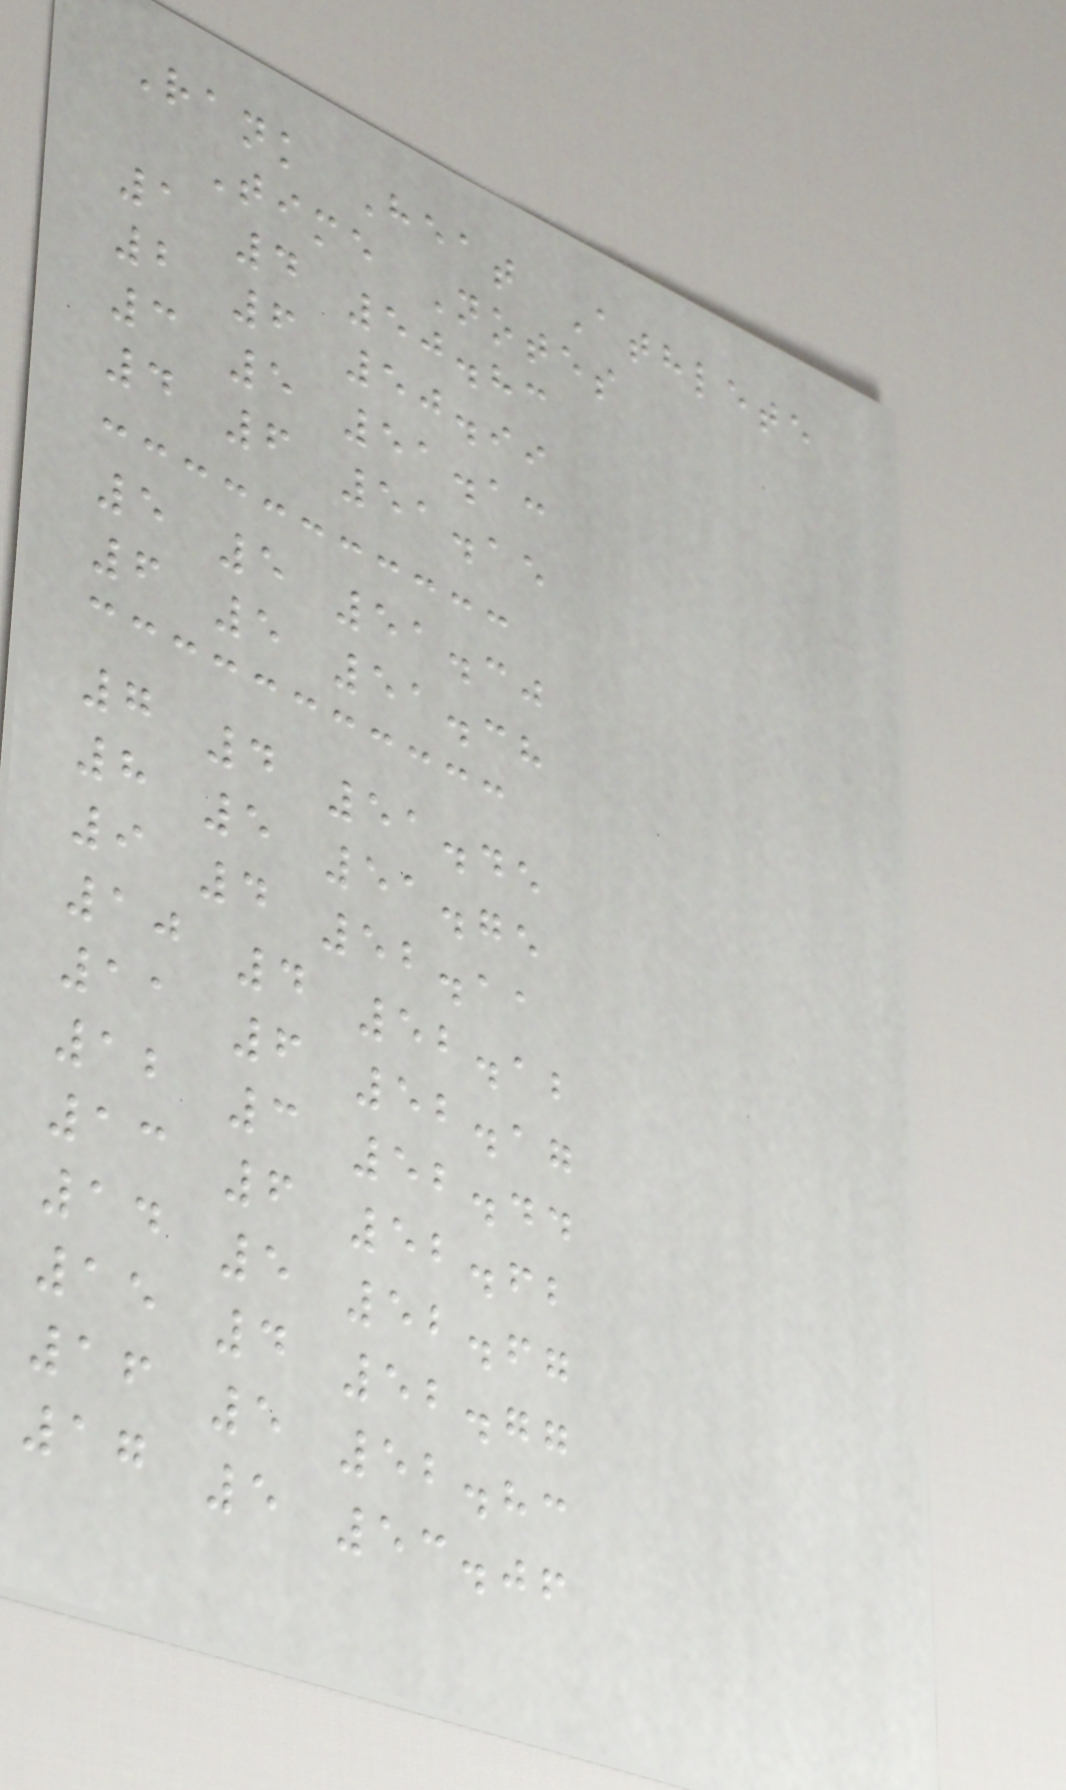Rank Heat Athlete
Time Notes
1 4 50.83
2 6 50.99
3 5 51.13
4 6 51.15
5 5 51.30
6 5 51.38
7 4 51.45
8 5 51.75
9 4 52.11
10 4 52.12
11 6 52.17
12 3 52.44
13 6 52.62
14 5 52.67
15 4 52.77
16 5 52.83
17 5 53.06
